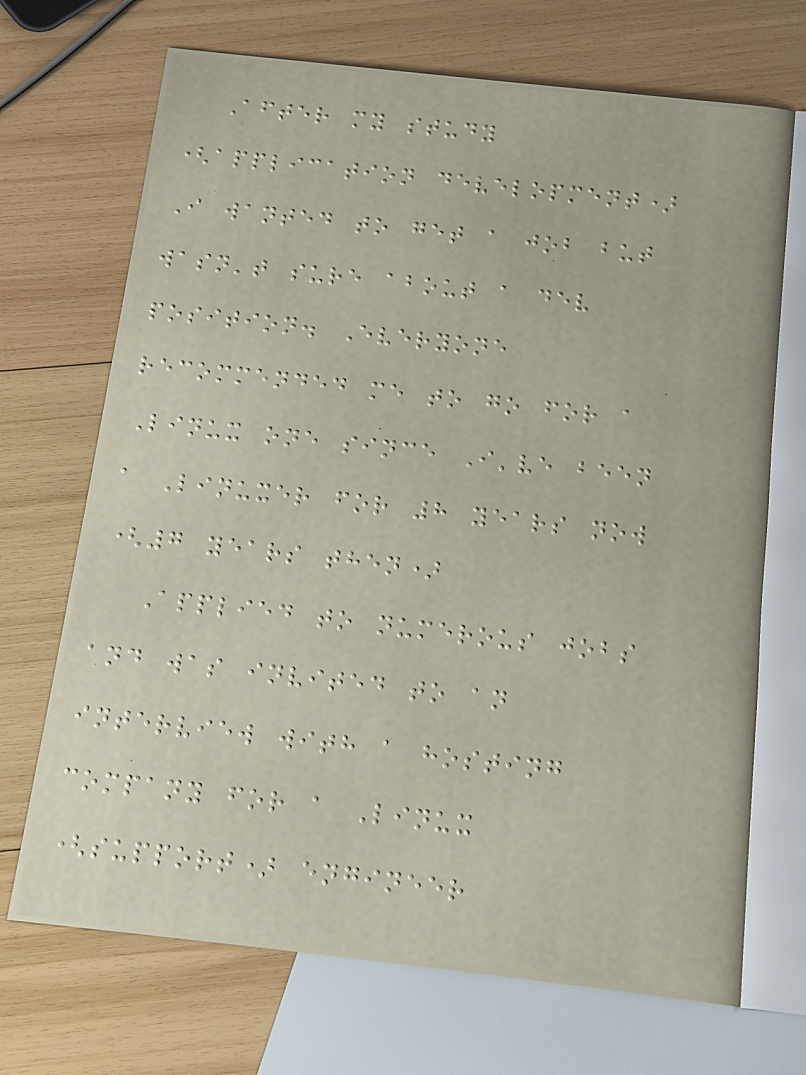After my study
(application development)
I wanted to get a job but
wasn't sure about a dev
position. Everyone
recommended me to go for a
Linux one since I've been
a Linuxer for 8 years now
(7 years then)
Applied to numerous jobs
and was invited to an
interview with a hosting
company for a Linux
(support) engineer
